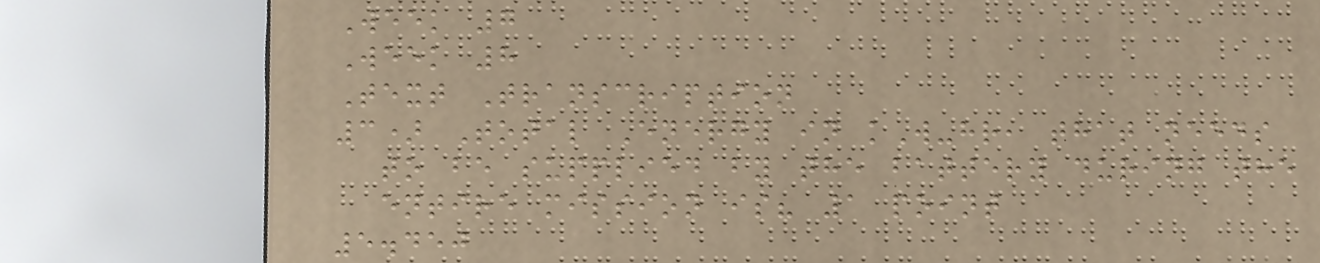Week 7
Week 8
Text Transcription
3) Total Energy in kW-hr, that needs
to be supplied by the battery during the
entire mission is? 1 point
5.450
